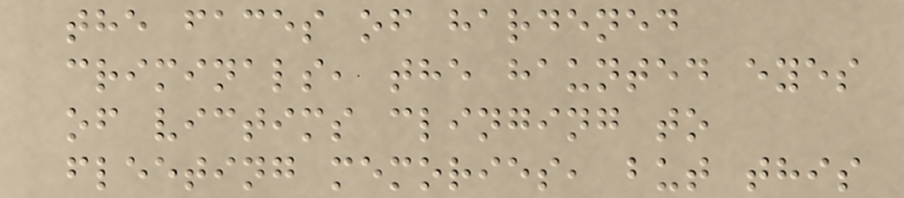the faces of hardened
criminals, the haunted eyes
of victims clinging to
fleeting memories, but this
